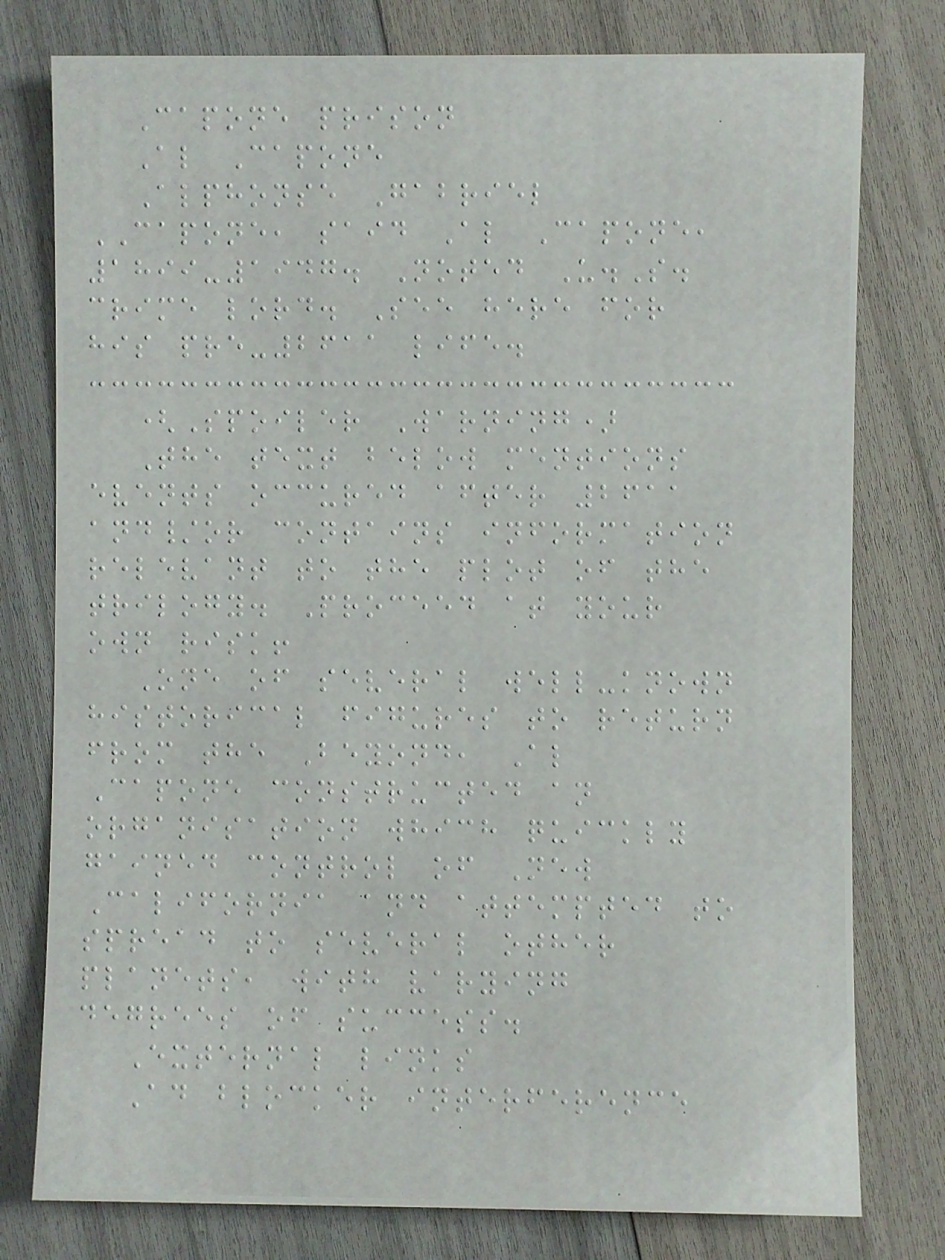Capone prison
Al Capone
Alphonse Gabriel
CAPONE, said Al Capone,
1899-1947. Noted U.S.
crime lord. See here for
his pre-2611 life.
(Spoiler Warning)
The text below mentions
events occured after 2611
and/or contains information
relevant to the plot of the
trilogy. Proceed at your
own risk!
One of several well-known
historical figures to return
from the Beyond, Al
Capone constructed an
organisation which quickly
gained control of New
California and attempted to
spread to several other
planets, with varying
degrees of success.
External links
Ad blocker interference
